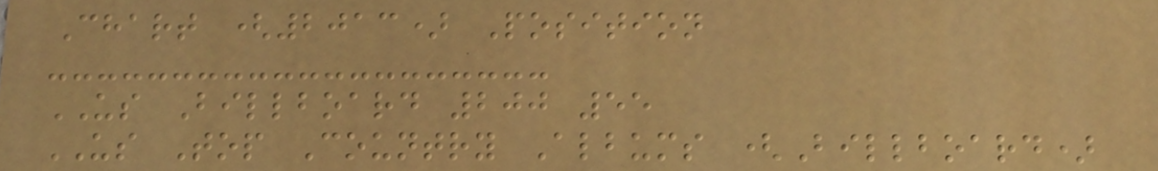Chart (2013) Position
US Billboard 200 55
US Top Country Albums (Billboard)
